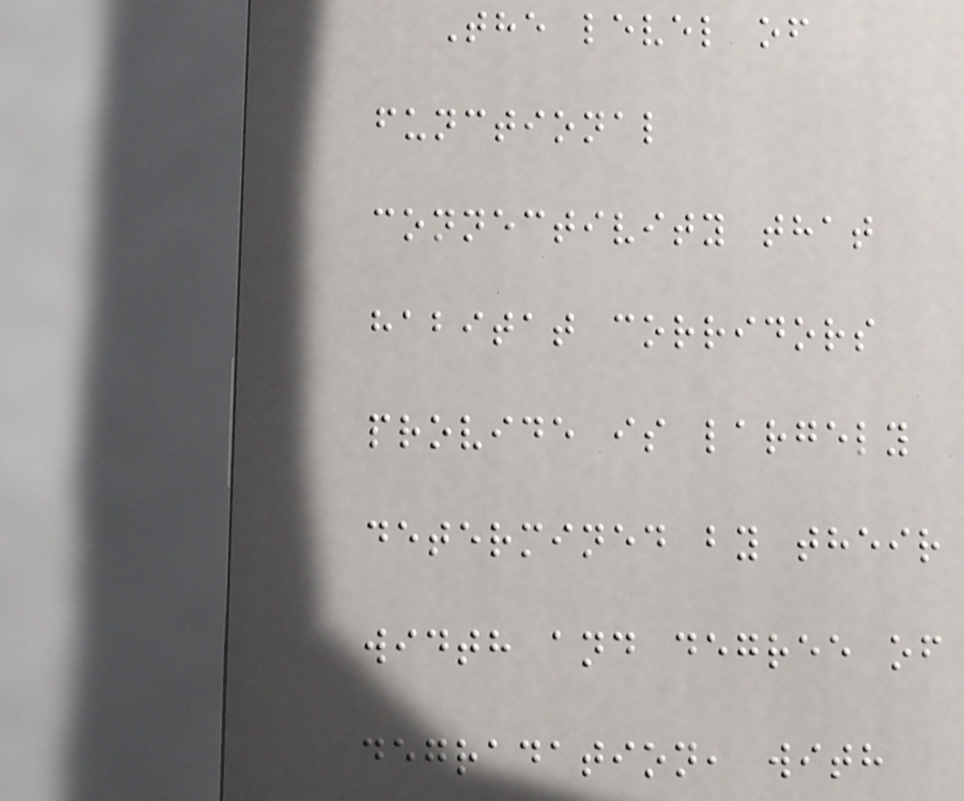The level of
functional
connectivity that
habitat corridors
provide is largely
determined by their
width and degree of
degradation, with
